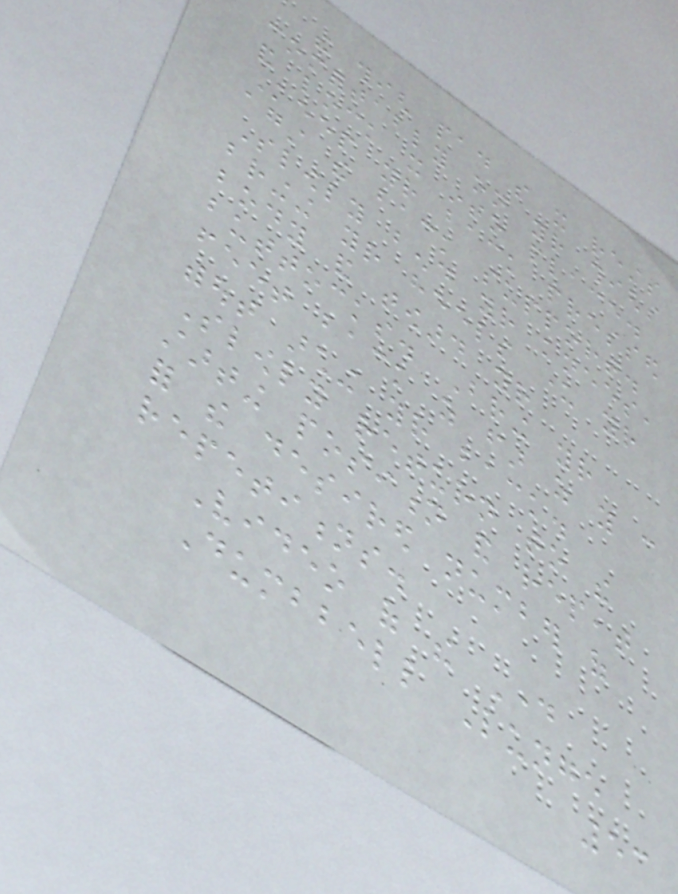the thigh pad so it rests
comfortably on your thighs
and lock it into place.
Keep your back pressed
against the back support.
Slowly bend your knees,
bringing your heels under your
body and toward your
buttocks. Bring your
feet back as far as you can
without arching your back.
Slowly return to the
starting position and repeat
for the desired number of
repetitions.
Video of the Day
Dumbbell Lunge
53
